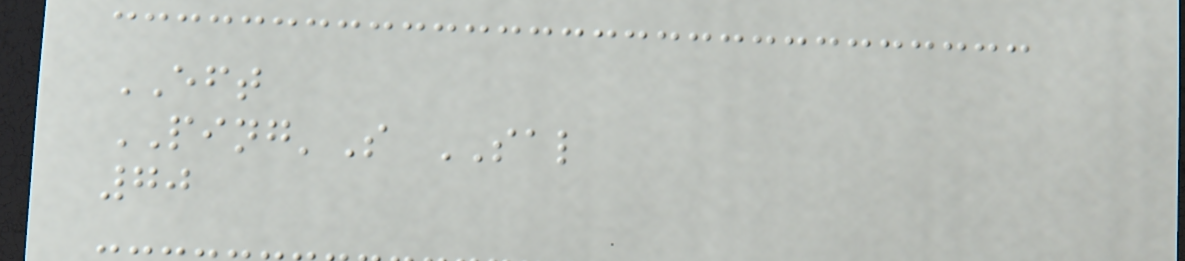EFT
PING'S SAL
70
